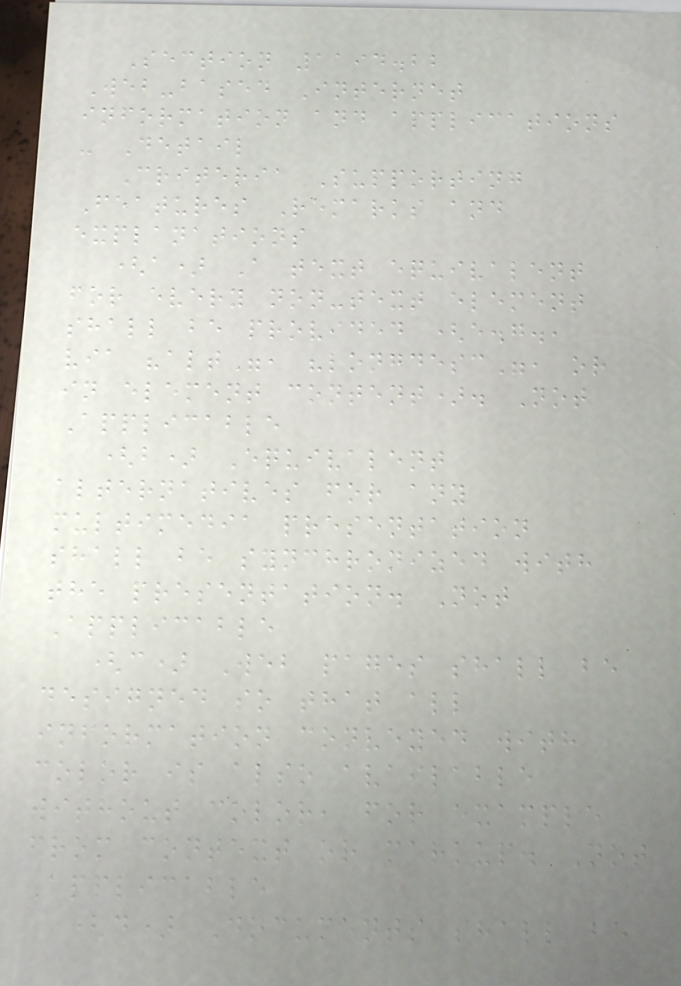Section 1194.22
Web-based Internet
information and applications
- Detail
Criteria Supporting
Features Remarks and
explanations
(a) A text equivalent
for every non-text element
shall be provided (e.g.,
via "alt", "longdesc", or
in element content). Not
Applicable
(b) Equivalent
alternatives for any
multimedia presentation
shall be synchronized with
the presentation. Not
Applicable
(c) Web pages shall be
designed so that all
information conveyed with
color is also available
without color, for example
from context or markup. Not
Applicable
(d) Documents shall be
